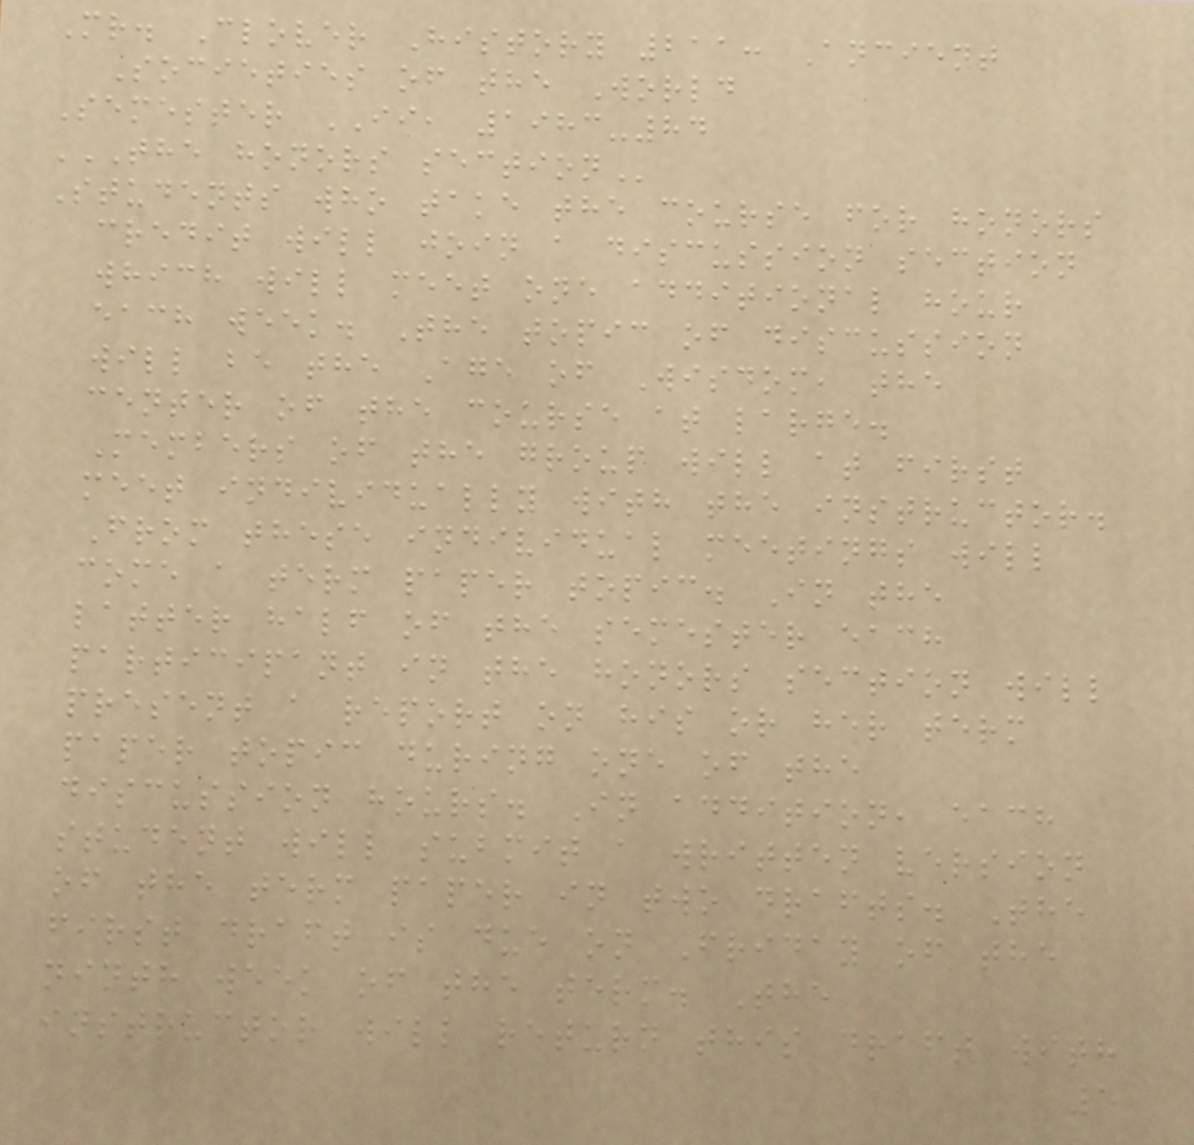Mr. Clover History 211: Ancient
Societies of the World
Semester II, 1983-84
THE HONORS SECTION
Students who take the course for honors
credit will join a discussion section
which will meet one additional hour
each week. The topic of discussion
will be the Age of Wisdom, the
center of the course at large.
Members of the group will at first
meet individually with the instructor.
From these individual meetings will
come a term paper topic. In the
latter half of the semester each
participant in the honors section will
present a report on his or her term
paper topic during one of the
discussion hours. In addition, each
student will submit a written version
of the term paper in two drafts. The
first draft is due on Friday of the
ninth week of the term. The
instructor will return this draft with
5
